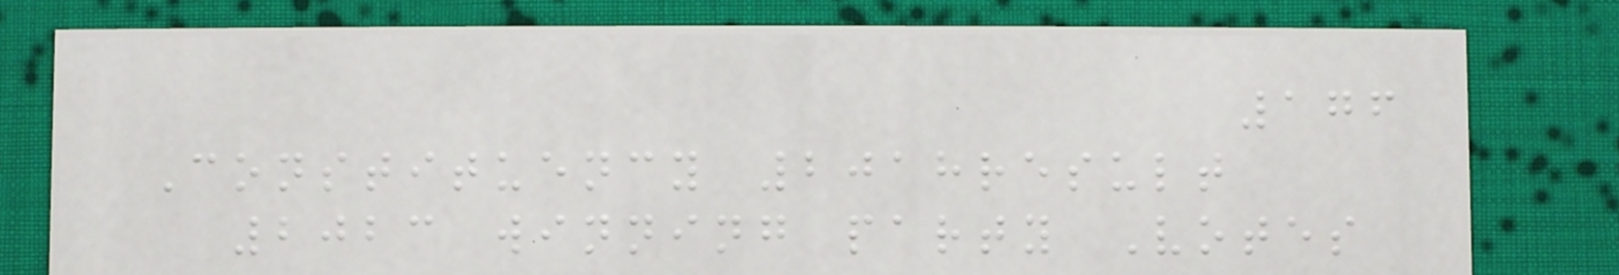176
Constituency 2018result
2023 winning party Votes
